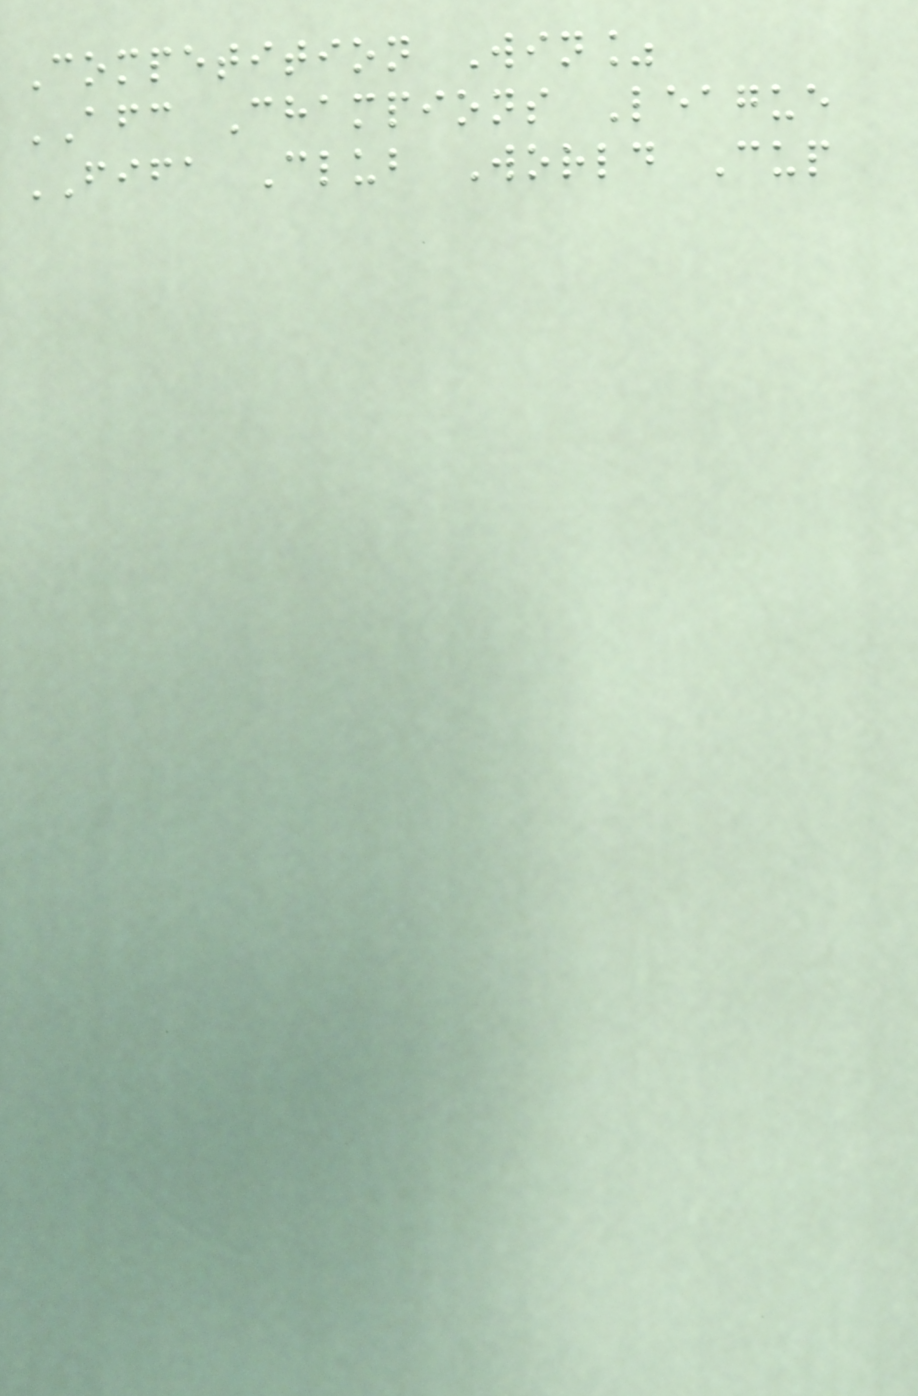Competition Win%
AFC Champions League
FIFA Club World Cup
